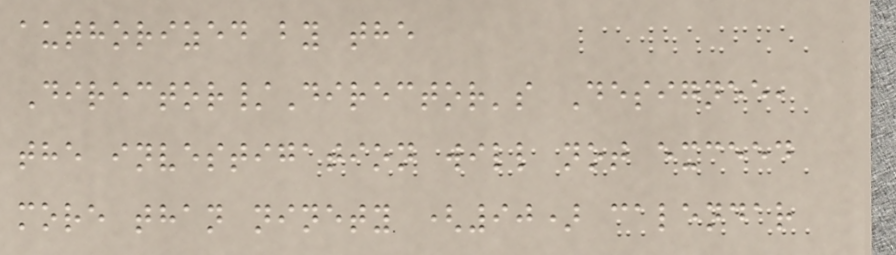authorized by the
Director/Director's Designee,
the investigation will not exceed
more than ninety (90) calendar
